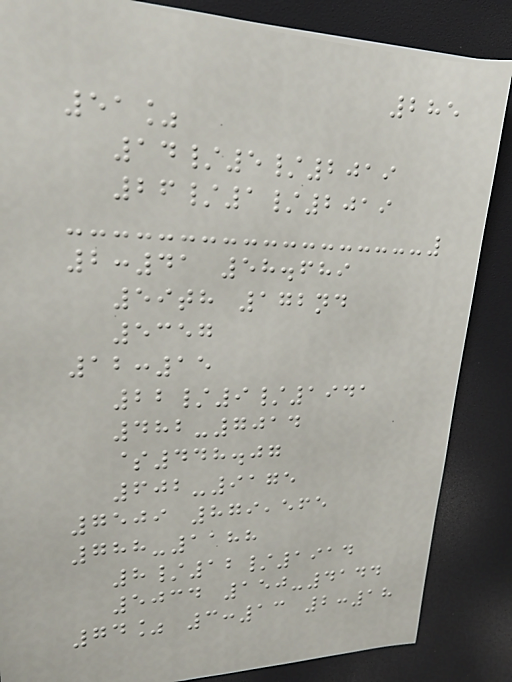285
51%
14/5/2019
26/1/2019
2:41 58.689
59th 172nd
5357
12:15
22/9/1941
482-7014
$448.07
602-9175
7509 879,565
788-1188
8/12/1914
5034 150-4144
74% 3:13 2:18
